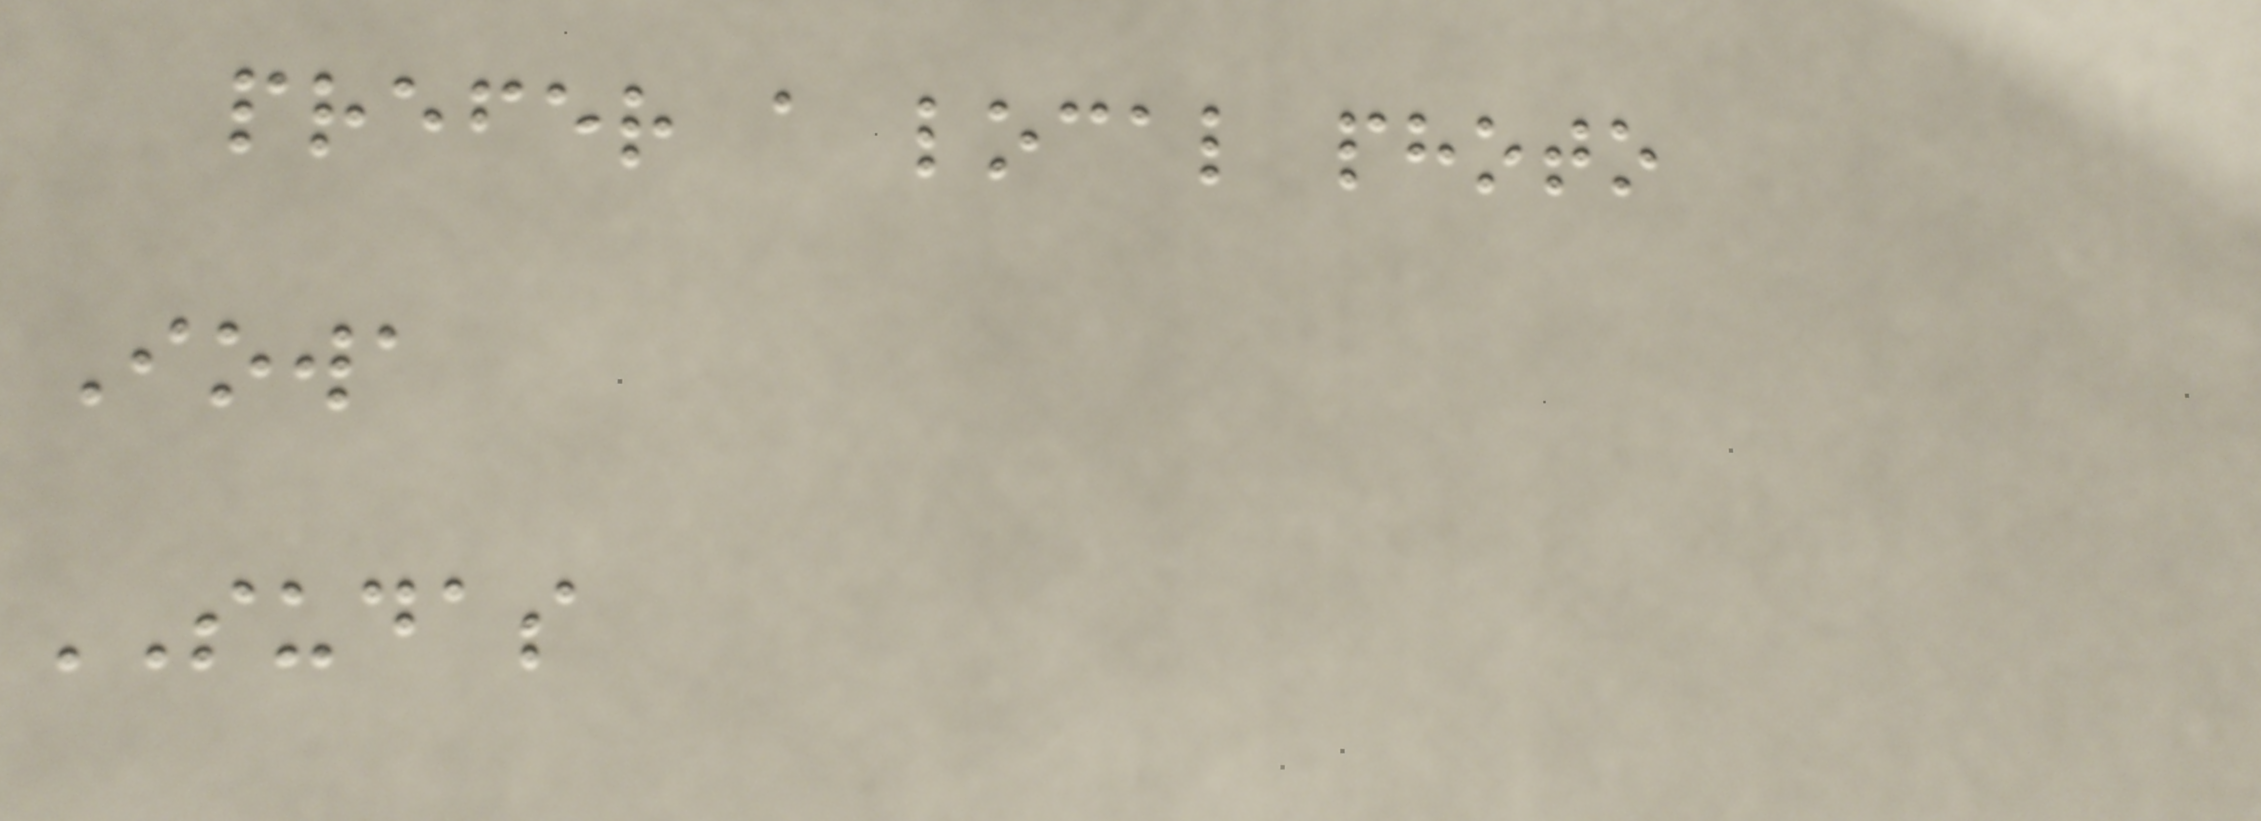prefer a local photo
Iowa
SUDAS
